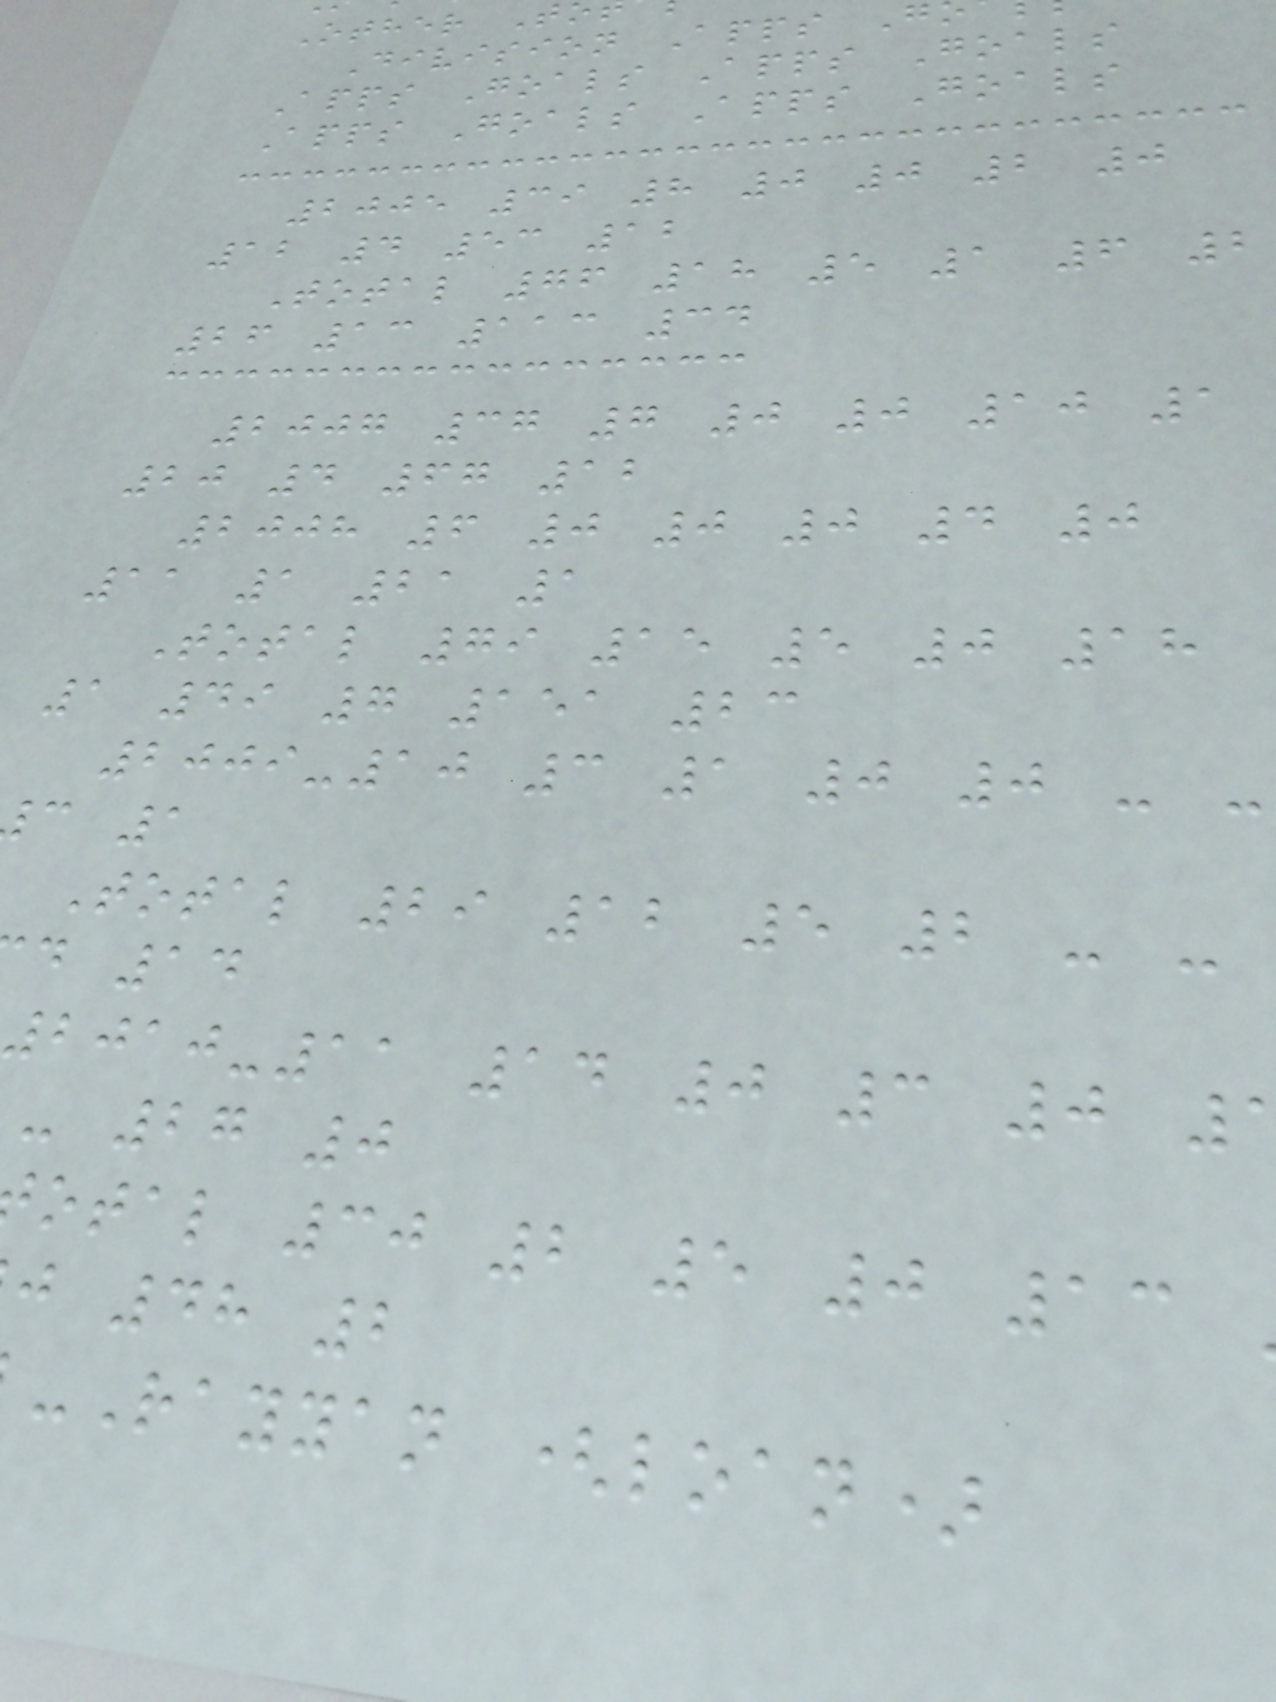Other T
Division Apps G
Apps Goals Apps Goals
Apps Goals Apps Goals
2005 39 8 0 0 2 0
12 4 53 12
Total 76 18 5 1 6 2
26 13 113 34
2007 37 7 0 0 10 1
20 4 67 12
2008 6 0 0 0 4 0
11 1 21 1
Total 79 15 5 0 18
1 49 7 151 23
2009-10 3 1 0 0 - -
c 1
Total 29 12 5 2 - -
d 14
2010-11 14 0 3 0
- 27 0
otal 30 2 5 0 13
j 48 2
-Rayyan (loan)
